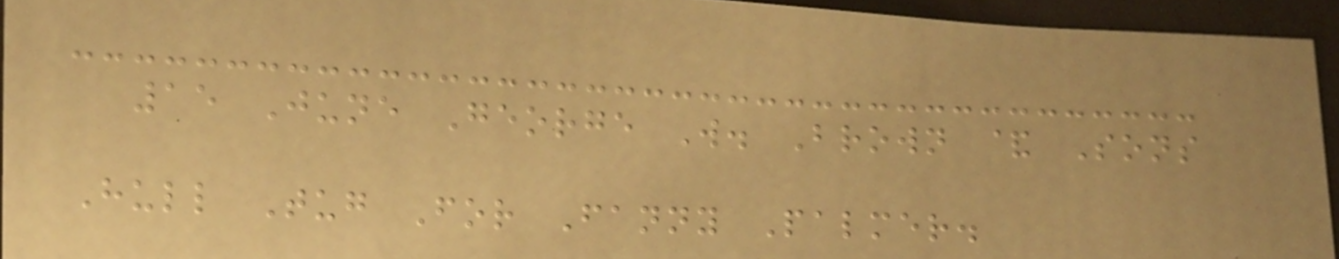15 June George W. Brown & Sons
Hull Tug For Fanny Palmer.
